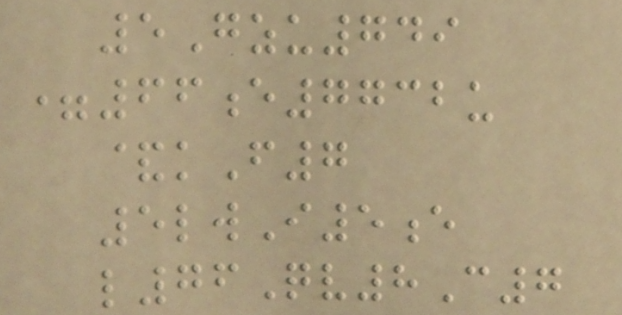5Gzu749
=66e7732u
&kF7
5lwI5e
l76Qv8C7
